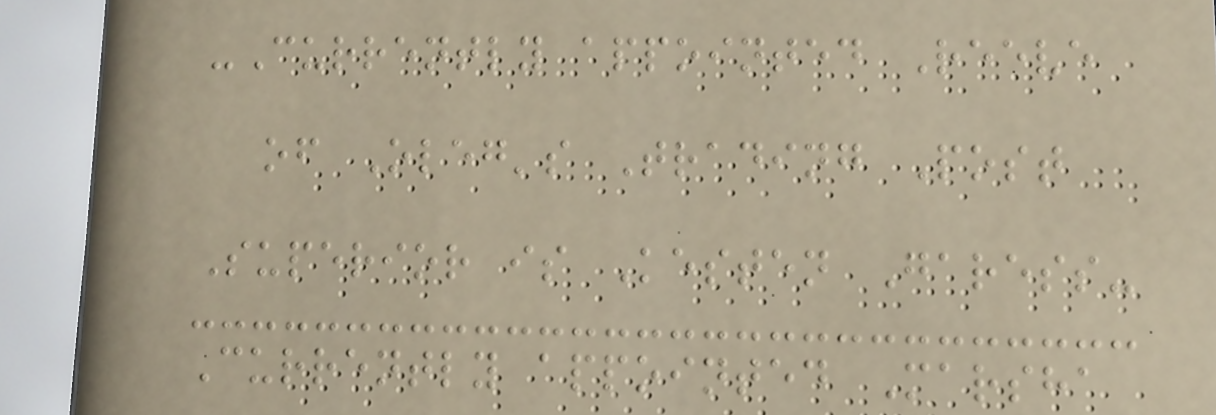-Currently appointed Reeve
of Oleg's Trading Post
Superior is Kesten Garess-
Currently appointed Marsha
